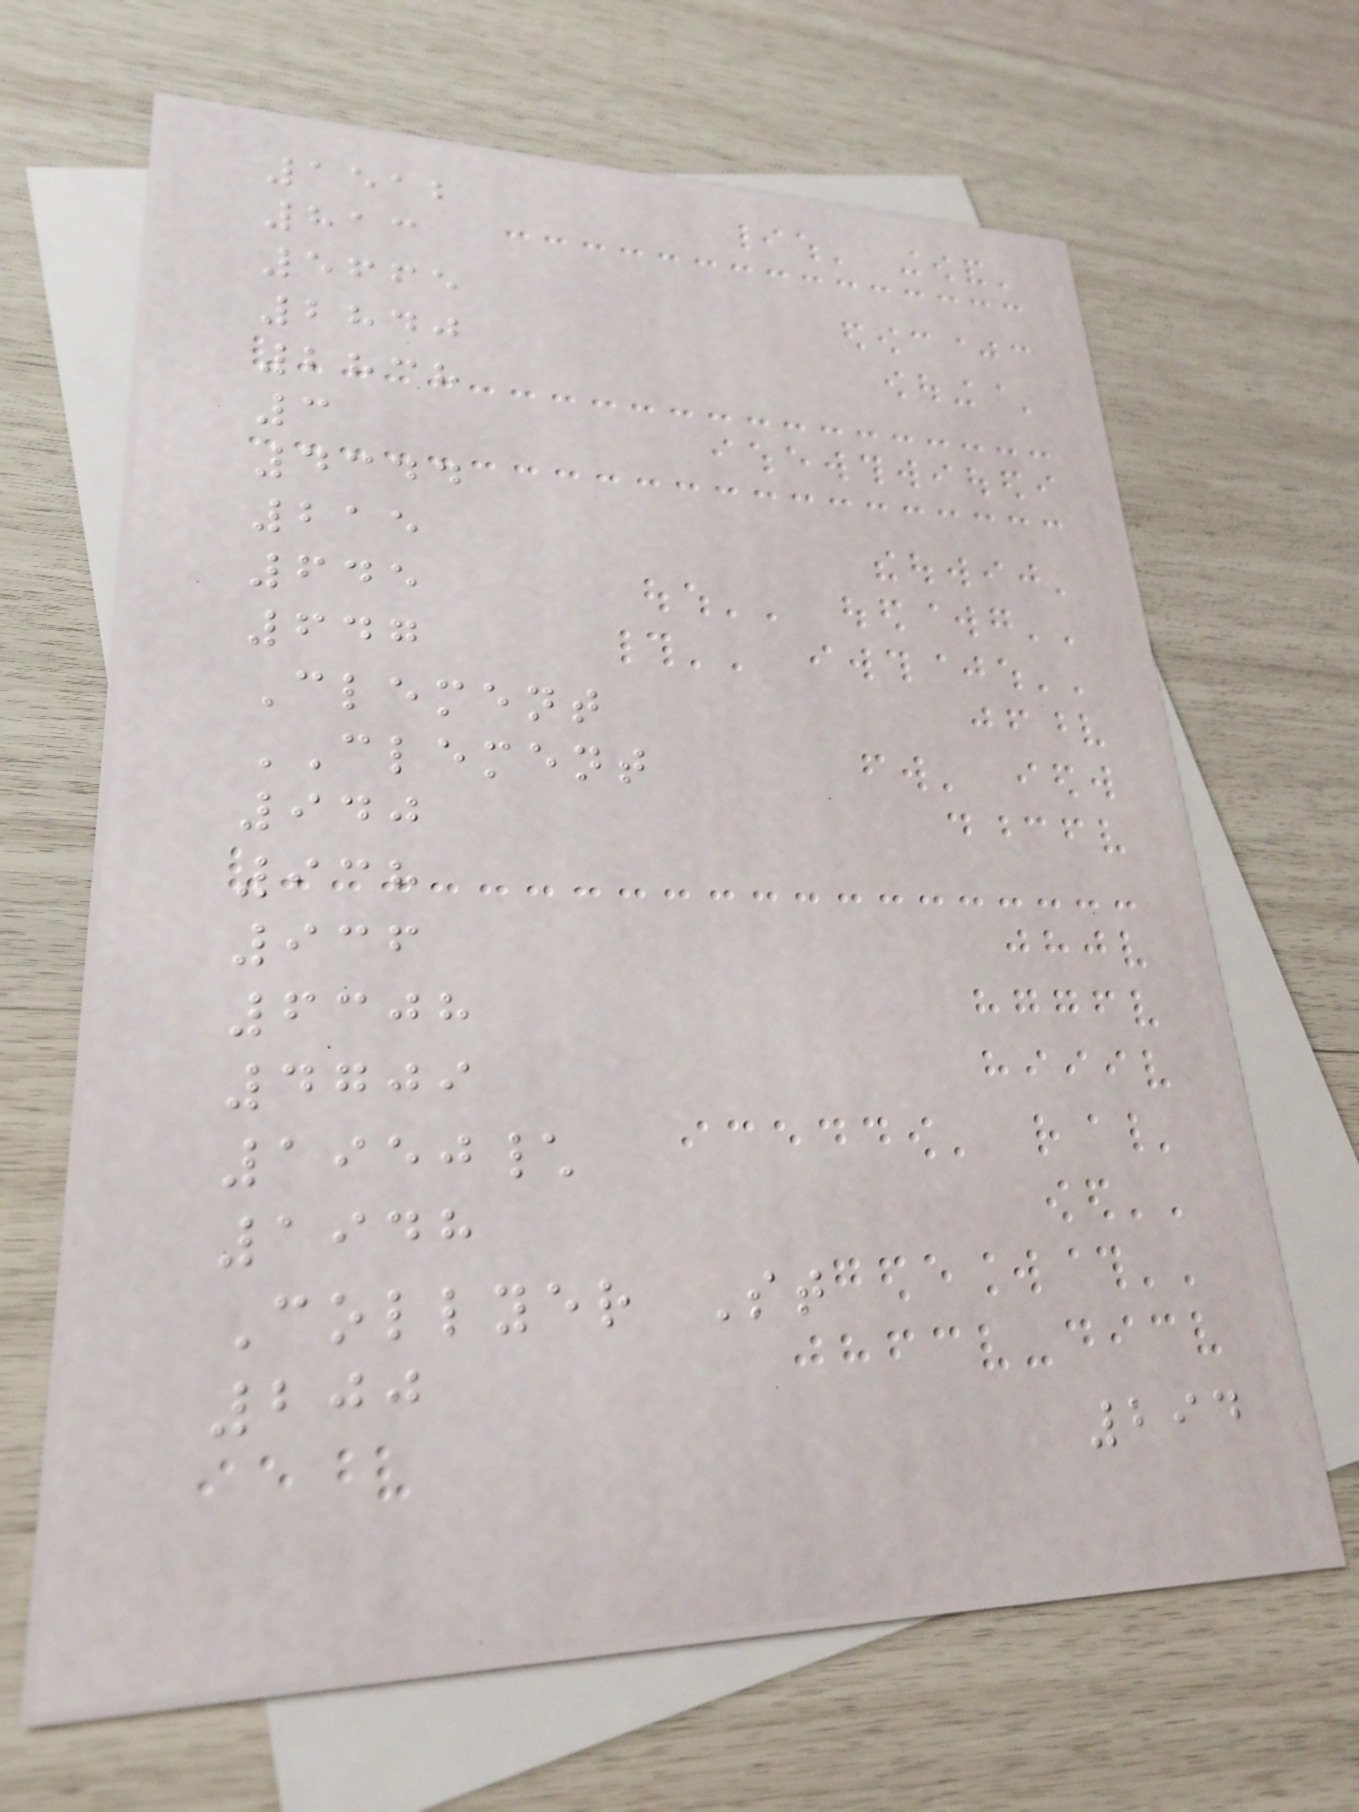1512
813
5665
2840
2838
3
4344
215
645
647
Clement
CLEMENT
940
938
936
6308
4709
1950\
1948
Collyer St
200
294
